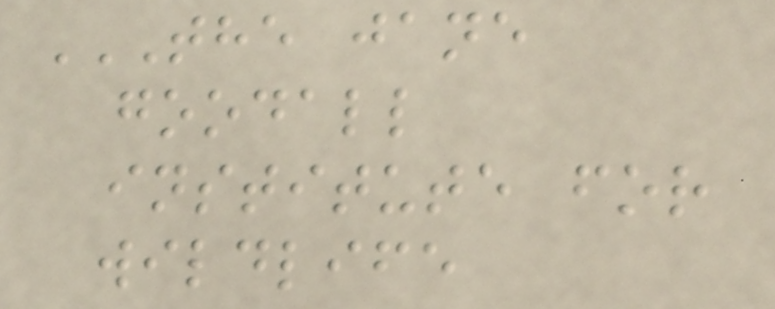THE JANE
GOODALL
INSTITUTE FOR
WILDLIFE
